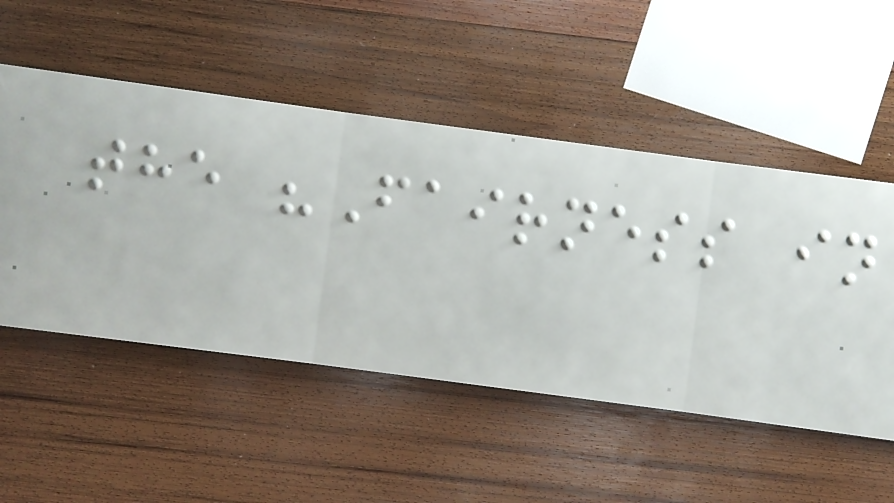the "Fairness in
